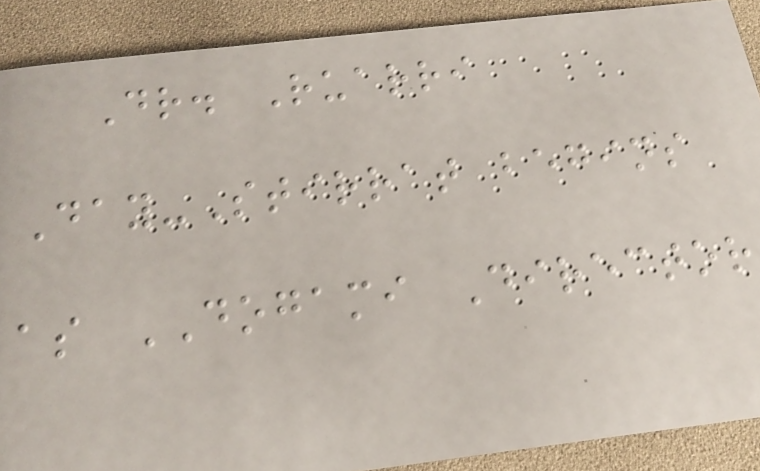Dr. Ruarri
Day-Stirrat begins
as DOGAMI Director
